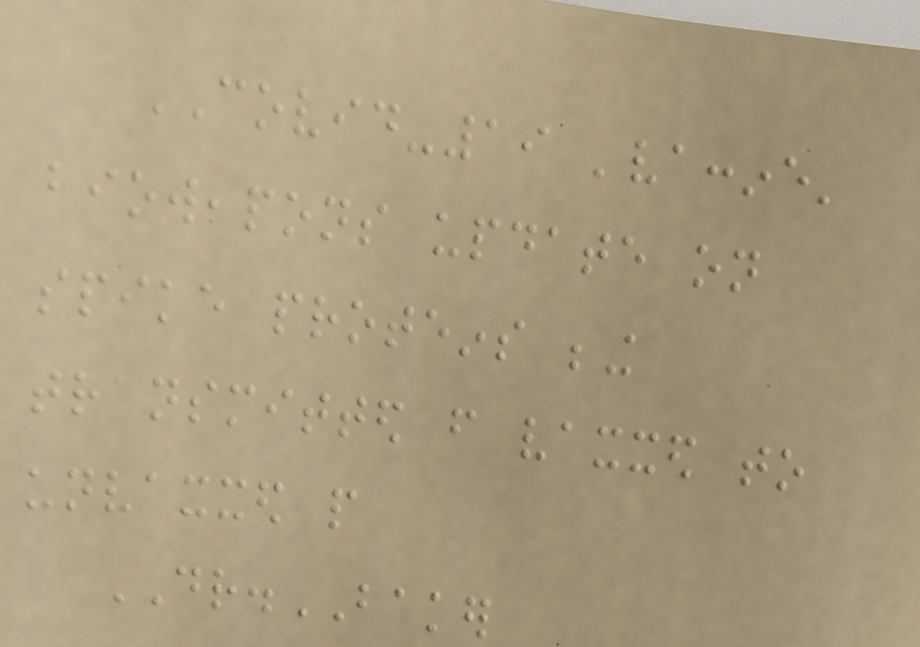COVID-19 'vaccine'
bioweapons update on
spike proteins being
transmitted from vaxxed to
unvaxxed people
DR.BAKER
